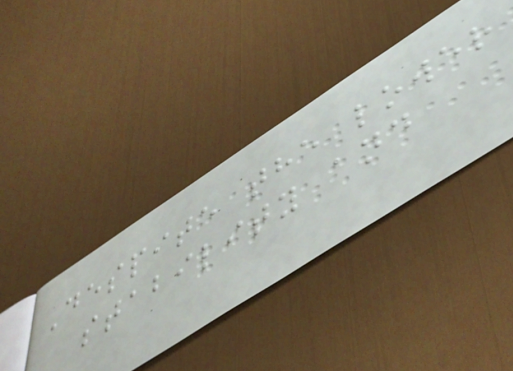Despite the lower
stability and
